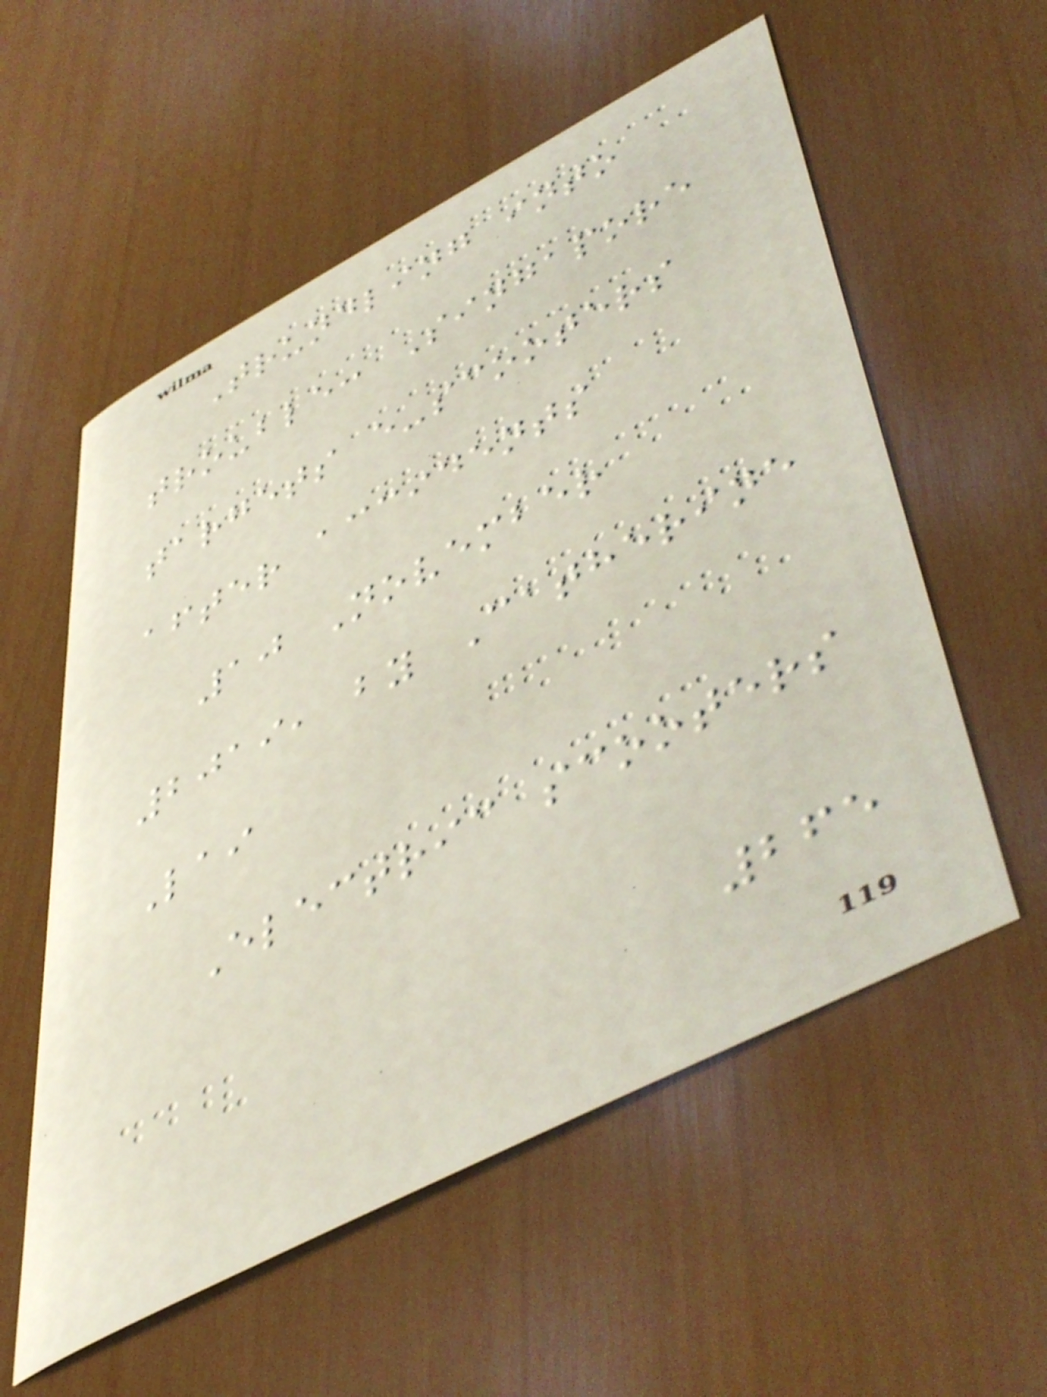Trundling into
trouble: Singapore
targets e-scooters
after accidents
10 November
2019, by Catherine
Lai
Electric scooters
265
